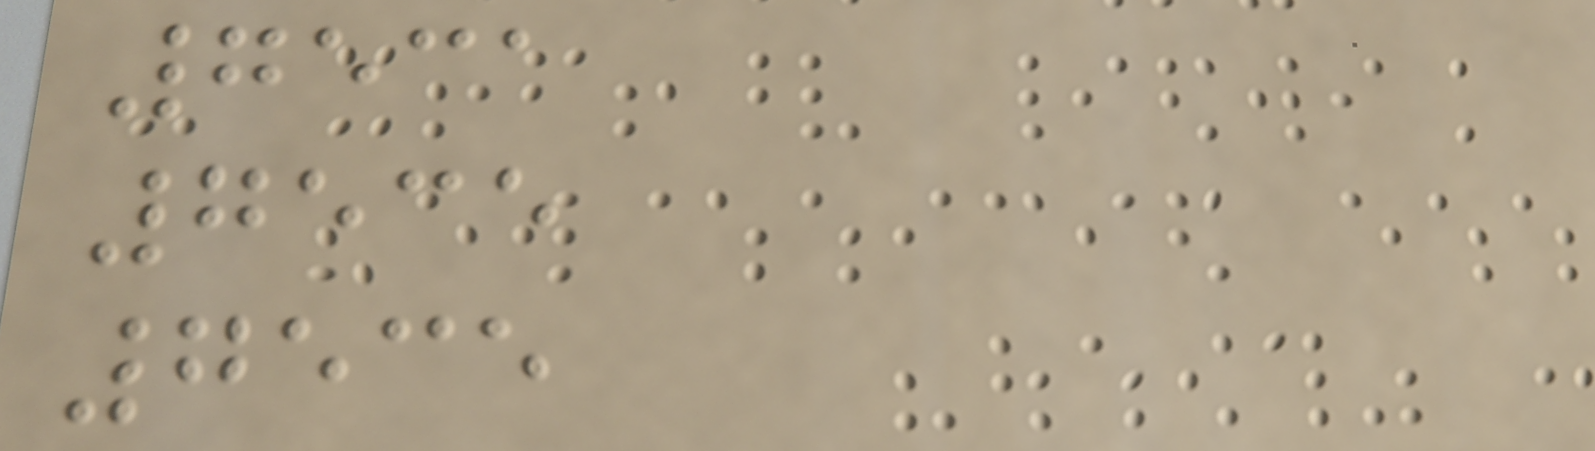7531
7535
7535
